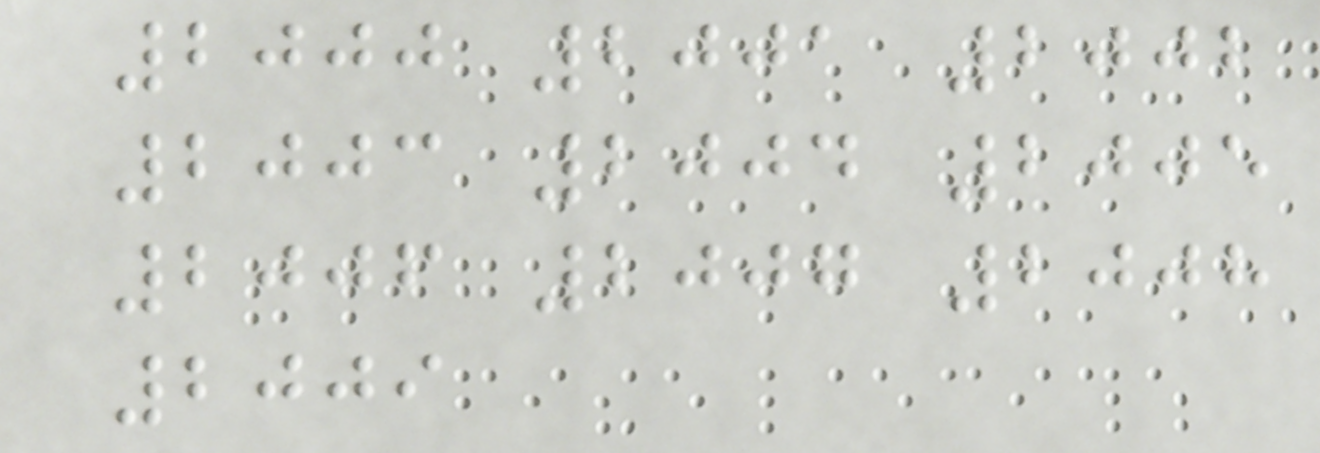2000 2001 2002
2003 2004 2005
2006 2007 2008
2009
